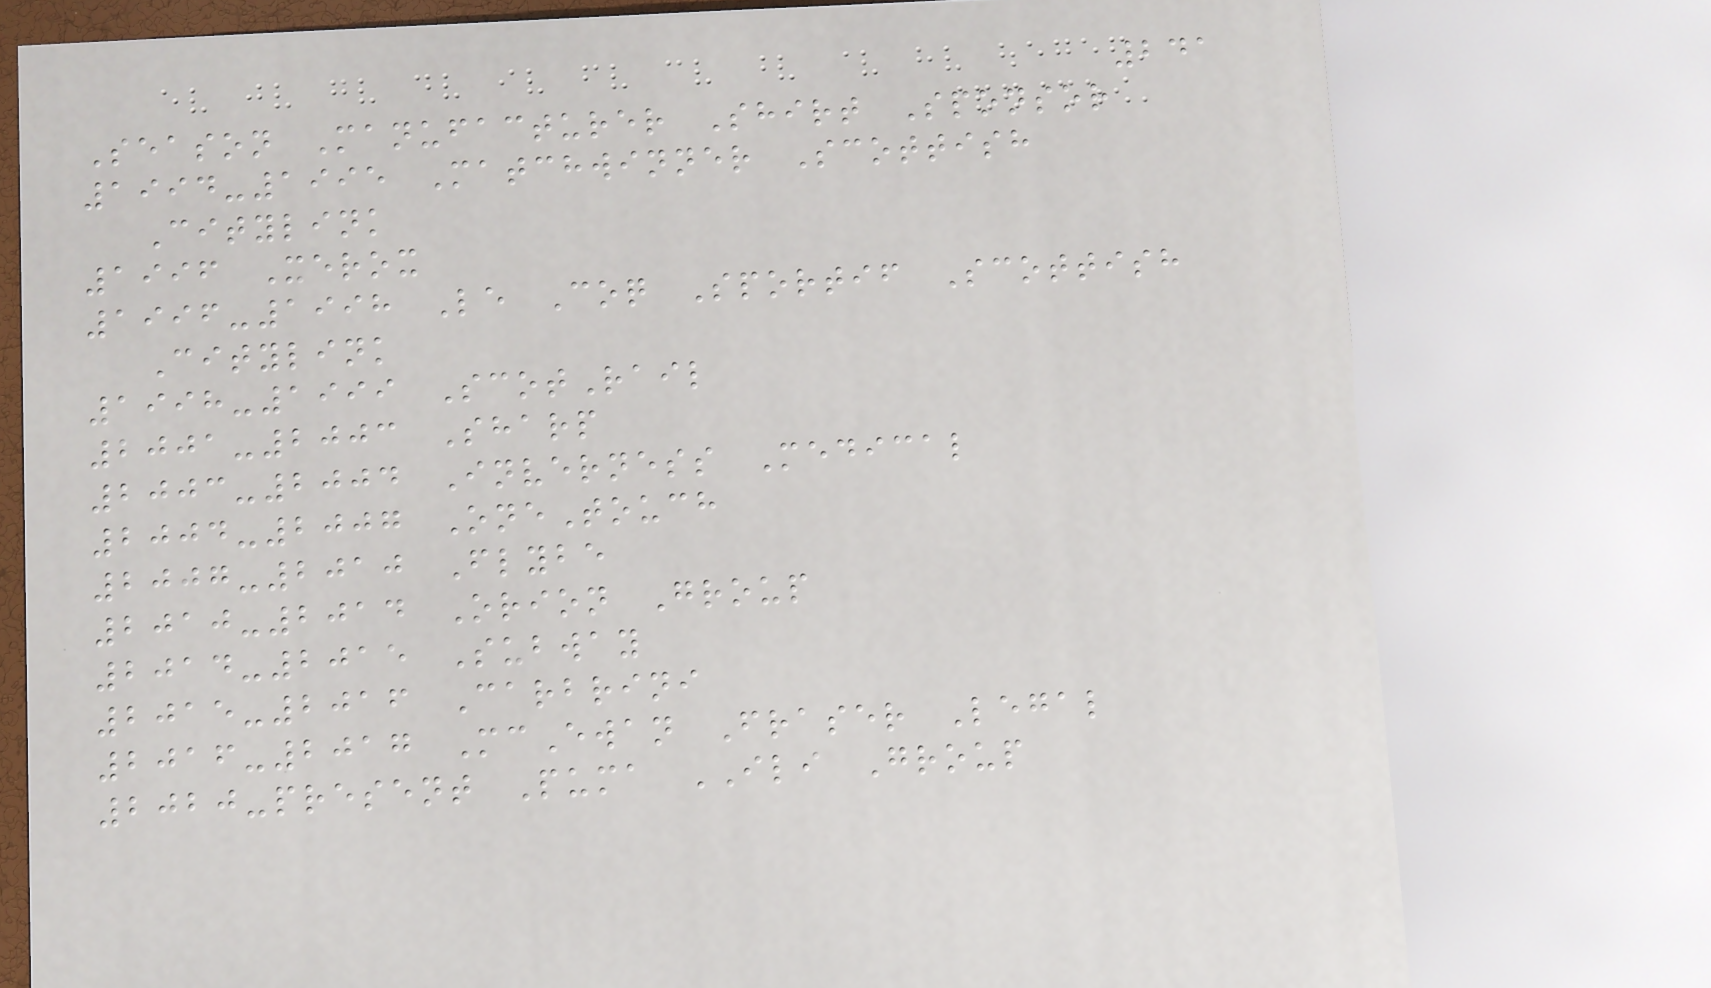241
Season Manufacturer Shirt Sponsor
1994-1995 Matchwinner Scottish
Citylink
1996 Xerox
1996-1998 Le Coq Sportif Scottish
Citylink
1998-1999 ScotRail
2001-2003 Sharp
2003-2004 Inverness Medical
2004-2007 OneTouch
2007-2010 Flybe
2010-2014 Orion Group
2014-2015 Subway
2015-2016 Carbrini
2016-2017 McEwan Fraser Legal
2020-present Puma ILI Group
